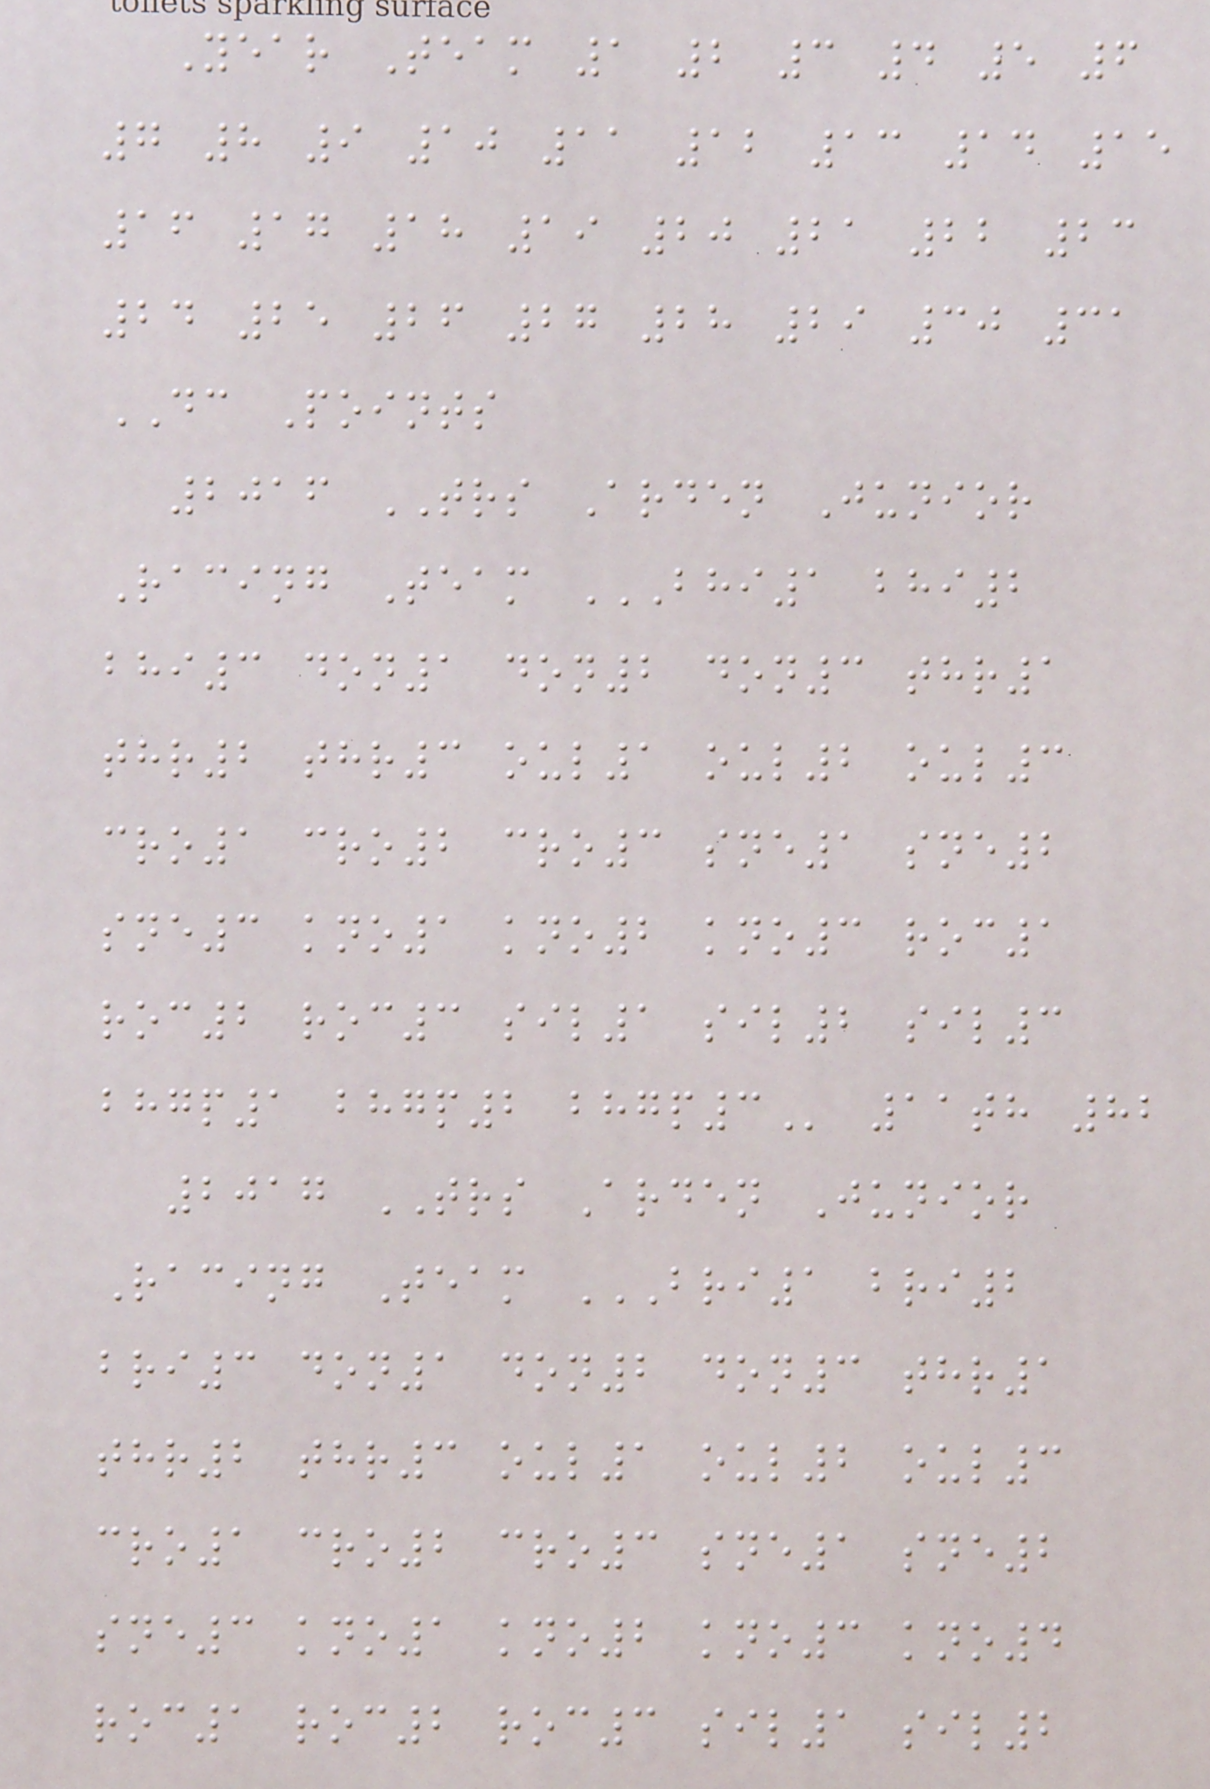Year Team 1 2 3 4 5 6
7 8 9 10 11 12 13 14 15
16 17 18 19 20 21 22 23
24 25 26 27 28 29 30 31
DC Points
2016 TRS Arden Junior
Racing Team BHI1 BHI2
BHI3 DON1 DON2 DON3 THR1
THR2 THR3 OUL1 OUL2 OUL3
CRO1 CRO2 CRO3 SNE1 SNE2
SNE3 KNO1 KNO2 KNO3 ROC1
ROC2 ROC3 SIL1 SIL2 SIL3
BHGP1 BHGP2 BHGP3 11th 82
2017 TRS Arden Junior
Racing Team BRI1 BRI2
BRI3 DON1 DON2 DON3 THR1
THR2 THR3 OUL1 OUL2 OUL3
CRO1 CRO2 CRO3 SNE1 SNE2
SNE3 KNO1 KNO2 KNO3 KNO4
ROC1 ROC2 ROC3 SIL1 SIL2
